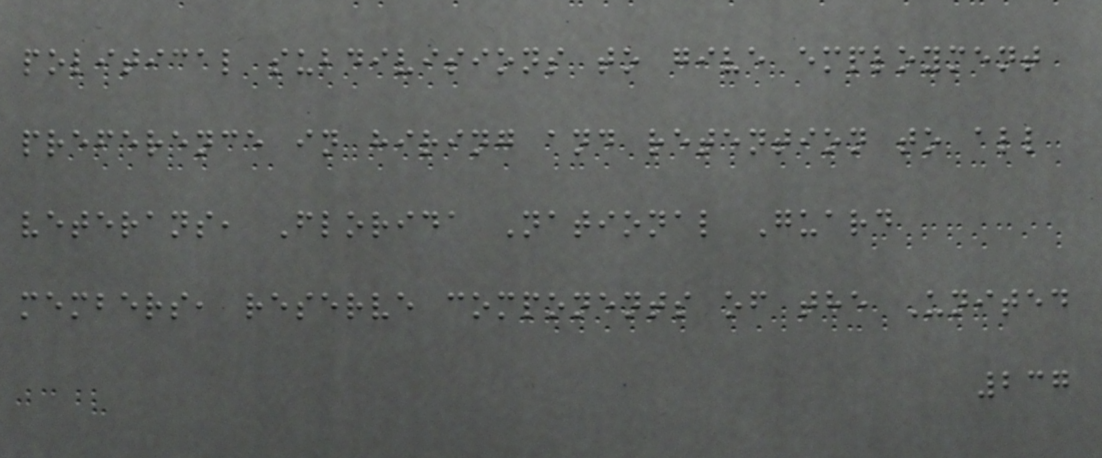political subdivisions to give employment
preference in hiring and retention to all
veterans, Florida National Guard
members, reserve components of the United
237
